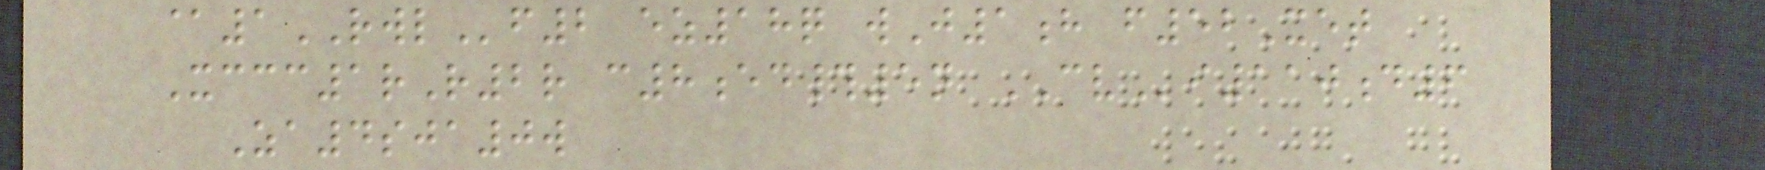@1RWLf2 ez18q wJ1h f52Xet
Xccc1rR2r c8ed#5n CVi110d6
Za4sja0w
